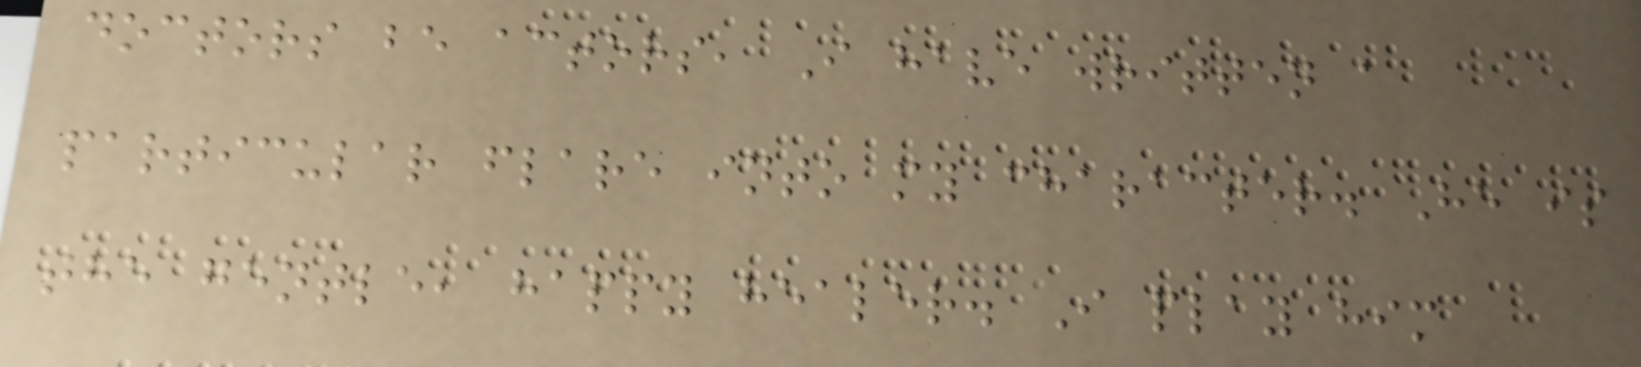doctors be actors, I have written a
particular flare into my character. He is
the gentle, happy healer. I play him
